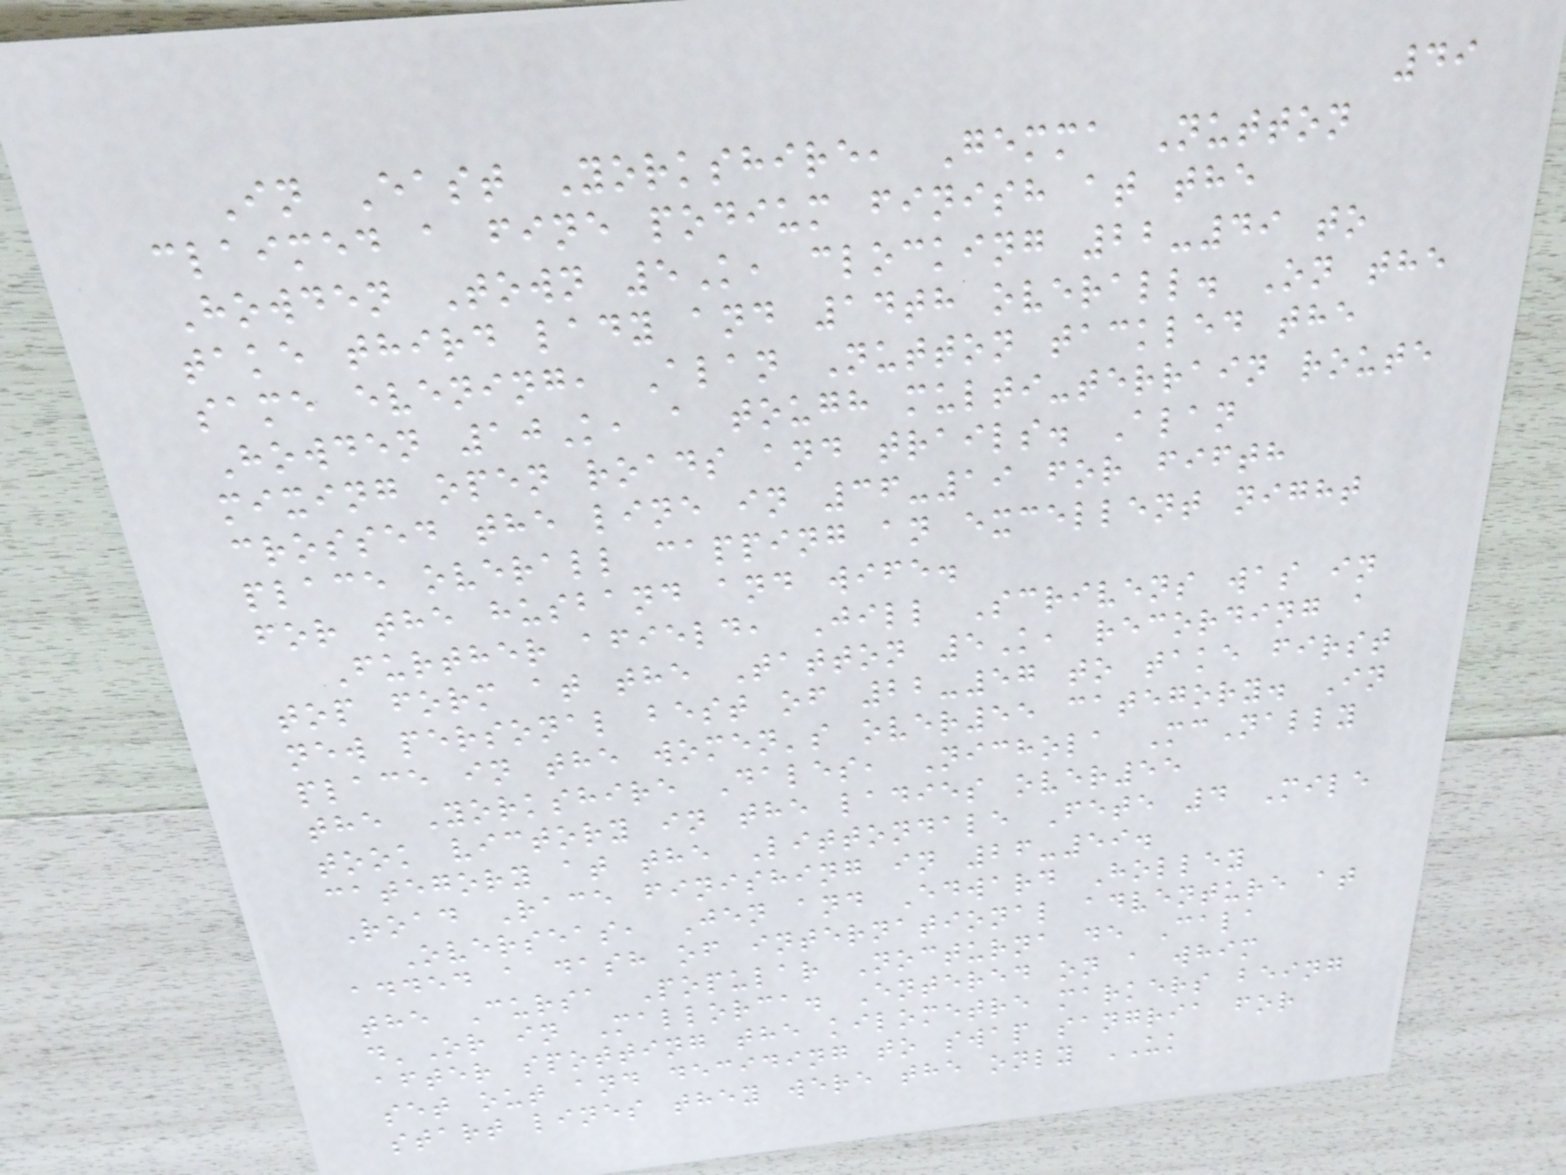49
In East Yorkshire, Gemma Nutton
claimed a fine podium finish at the
Howden Town 5K, clocking 22-49 to
take third lady and 14th overall. On the
same evening, Alan Nutton tackled the
Howden 10K, a tough multi-terrain route
mixing open roads and trails. Alan
crossed the line in 36-19 for fifth
place overall capping an excellent night
for the husband and wife.
Further afield, Jill Scrivens was in
top form at the Tatton 5K, recording a
new personal best of 22-57 to take first
place in the women's over55 category. In
the Yorkshire Dales, Nichola McNally
took victory in the ladies over55
category at the Littondale Fete 4 Mile
Road Race finishing in 26-59.
Overseas, Jen and Edward Holley
added a dash of international adventure at
the Cursa Popular Nocturna de Cala
d'Or in Mallorca. Entered on a whim
after spotting the kilometre markers being
set out and deciding to swap sangria for
start lines they were the only UK
